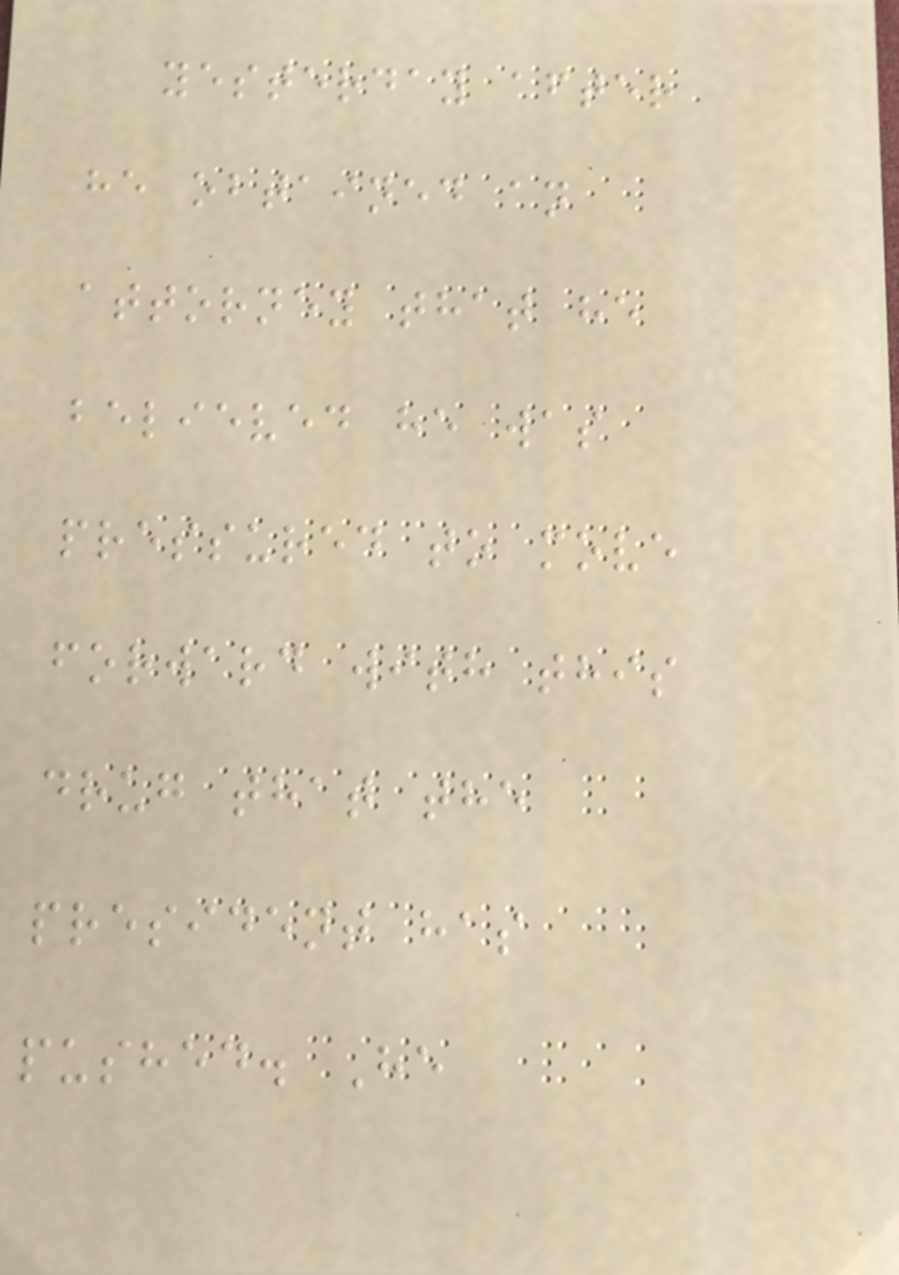yesterday after
he obtained an
attorney that he
believed he was
pressured to move
forward with this
drug that the
president has
pushed. He
